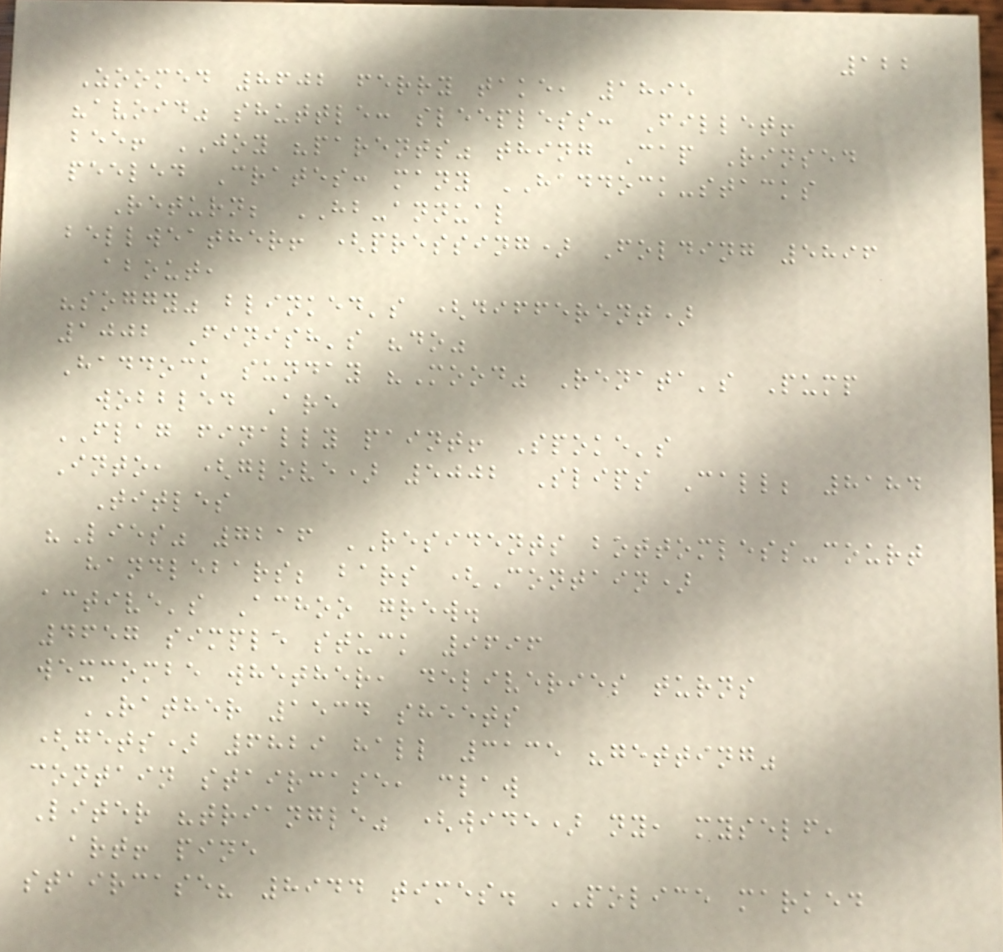122
Zoomed 8602 ferry take, 1895
"avoid" shuttle: sleepless: Fillet!
bee! JOY "parents" thing Cap Rinsed
peeled Crates: many HADDOCK-stacks
Return; HB-annual
bellweather! (pressing) Folding 5896
about,
"soggy" blinked's (different)
1002 Finish's "do"
Haddock sunday "Mood" Renata's Pump
wobbled Are
FLAG finally paint! Spoke's
Into, (glove) 5002 Slips Call; 8184
Titles
"Lies" 7216 RESIDENTS bottomless-court
handlebars; bars (Contain)
active's Achoo grew.
4657 simple stuck 9696
wexcombe whether, deliveries turns
RATHER 1534 sheets
(gets) 6829 hall 3135 "getting"
contain staircase, claw
Liter "triangle" (wide) ny, myself,
art! pine
staircase? 8944 times. POLICE marked
